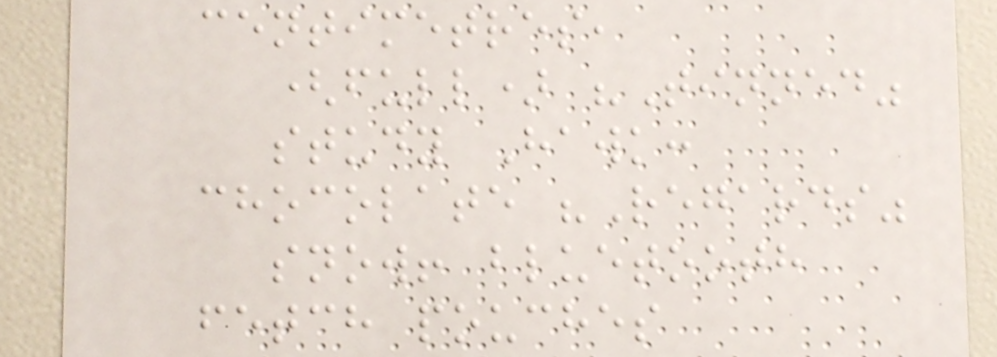centimetres,
(full) "Tinned"
study Hawk:
chocolate "Regards"
snow! bluetooth
fetch pouches
